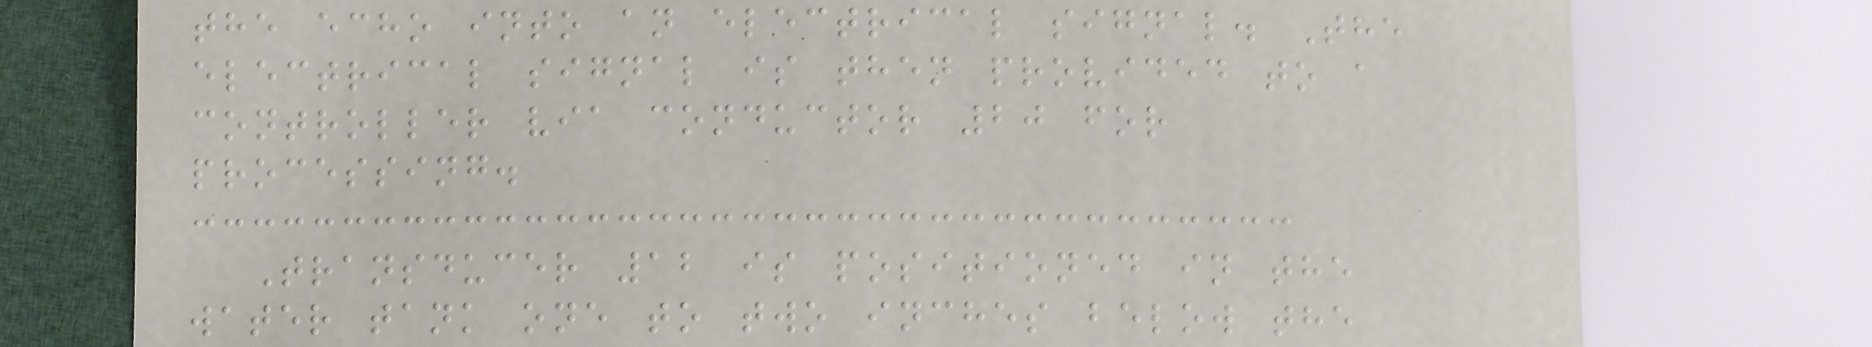the echo into an electrical signal. The
electrical signal is then provided to a
controller via conductor 20 for
processing.
Transducer 12 is positioned in the
water tank one to two inches below the
